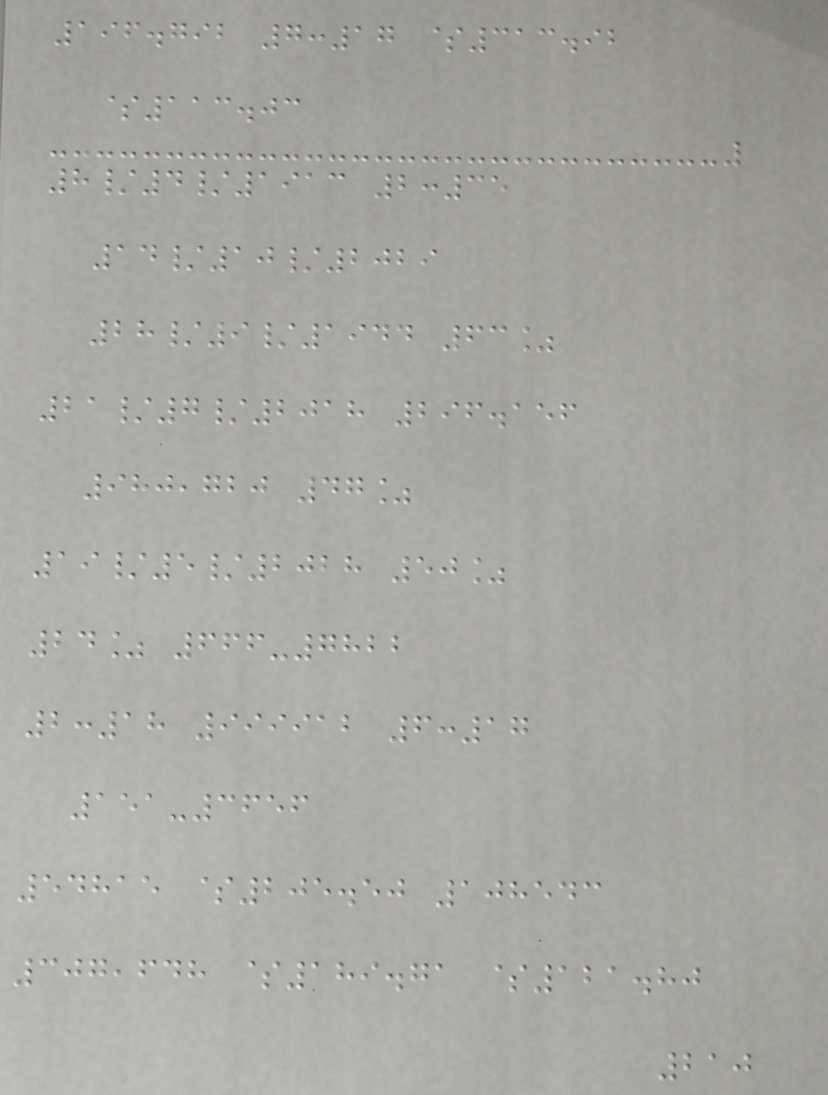196.792 7:17 $313.92
$113.03
8/4/1913 2:35
14/10/2029
28/9/1944 63%
21/7/2018 296.156
980,720 47%
19/5/2028 50%
24% 666-7822
2:18 999912 6:17
151-3656
54815 $205.50 108543
307,648 $189.71 $121.80
210
